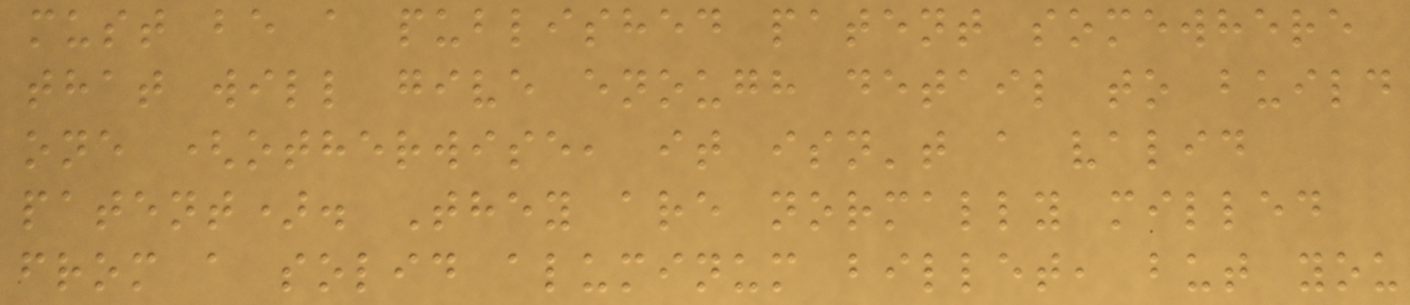must be a published patent somewhere
that will give enough detail to build
one (otherwise, it isn't a valid
patent). They are normally milled
from a solid aluminum billet, but you
